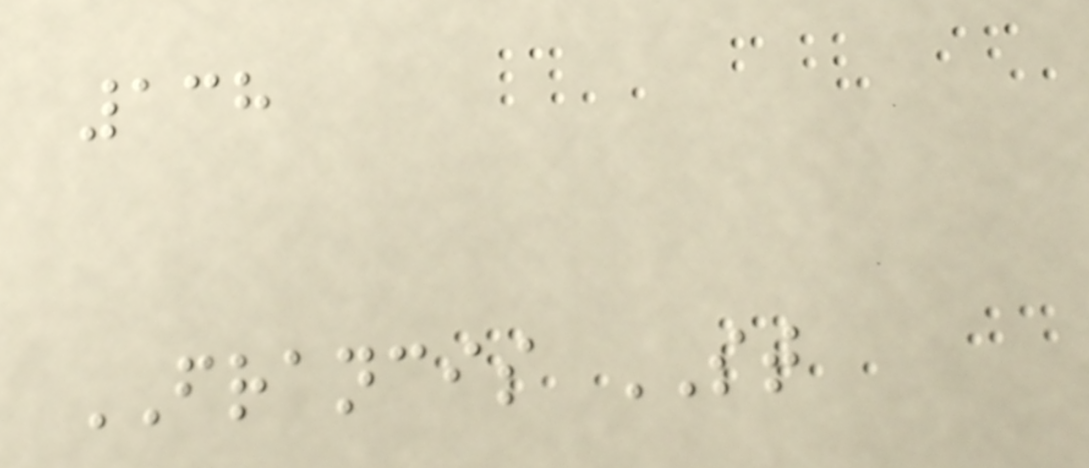138
FRANCIS ST
